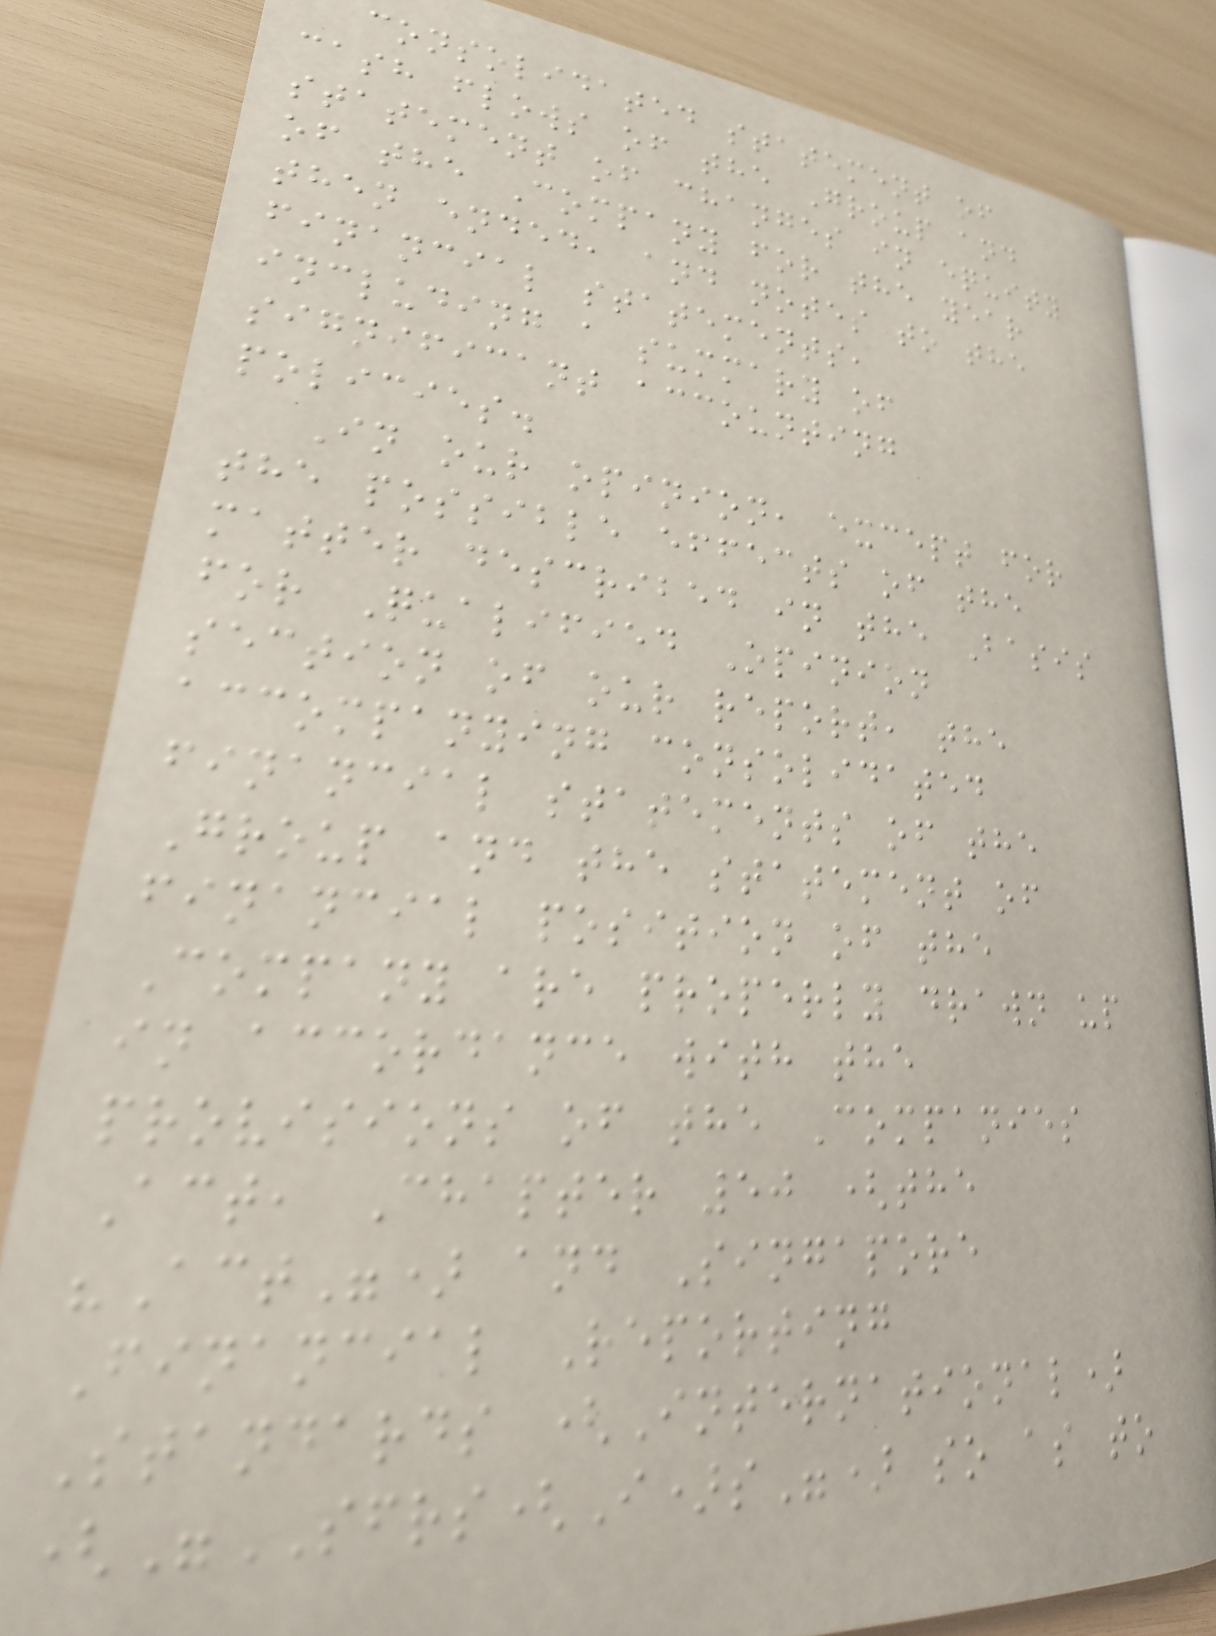consolidated statement of
cash flows of the Group and
statement of changes in equity
of the Company for the year
then ended, and notes to the
financial statements,
including a summary of
significant accounting
policies.
In our opinion, except for
the possible effects of the
matter described in the Basis
for Qualified Opinion
section of our report, the
accompanying consolidated
financial statements of the
Group and the statement of
financial position of the
Company are properly drawn up
in accordance with the
provisions of the Companies
Act, Chapter 50 (the
"Act") and Singapore
Financial Reporting
Standards (International)
("SFRS(I)s") so as to
